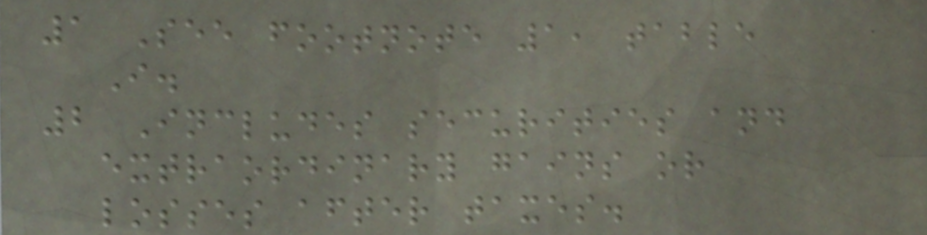1 See footnote 1, table
I.
2 Includes securities and
extraordinary gains or
losses after taxes.
